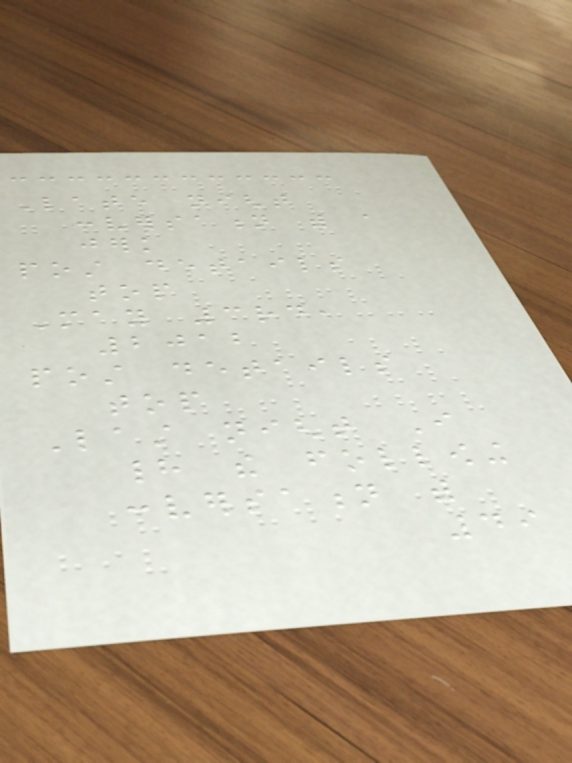Late night
conversation with a
jerk
post details
top
May 3rd,
2012
post details
top
Last night I
had the following
conversation with
49
